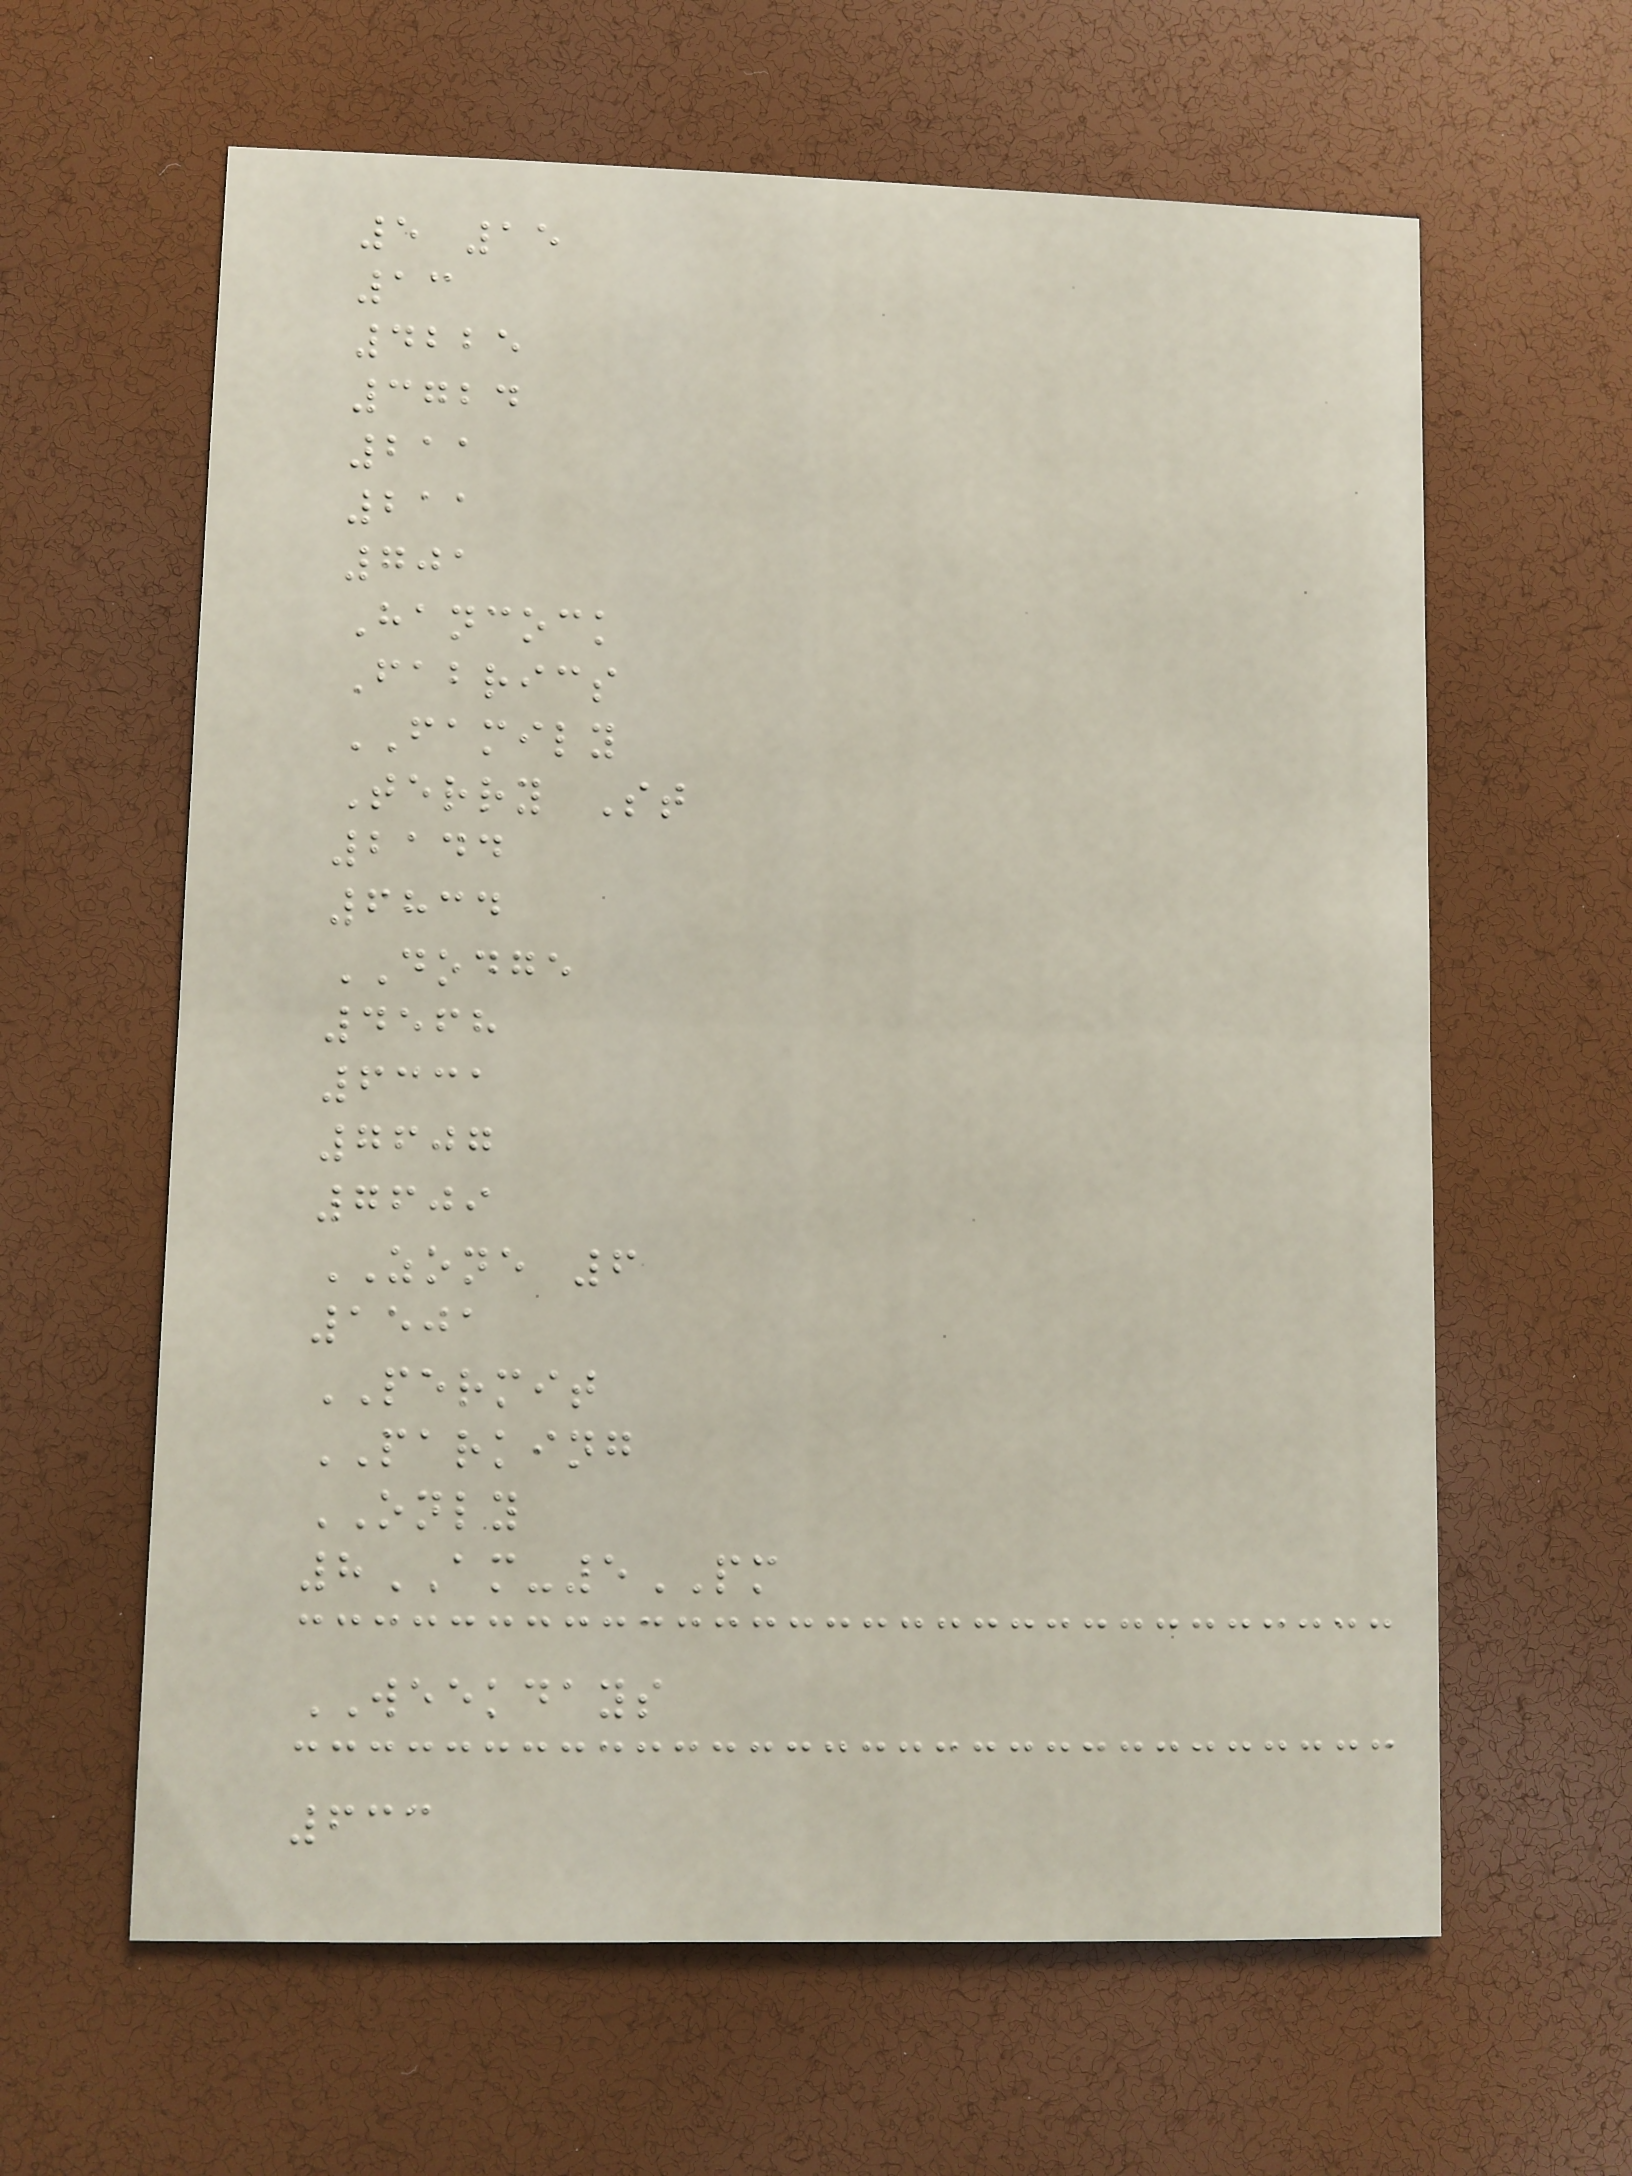5 15
13
4225
3724
211
211
701
Hancock
Fabrics
FAMILY
Terry St
2144
6834
DODGE
4568
6331
7607
7609
ZONE 6
1501
PERMIT
PARKING
ONLY
8AM-5PM
WEEKDAYS
633
